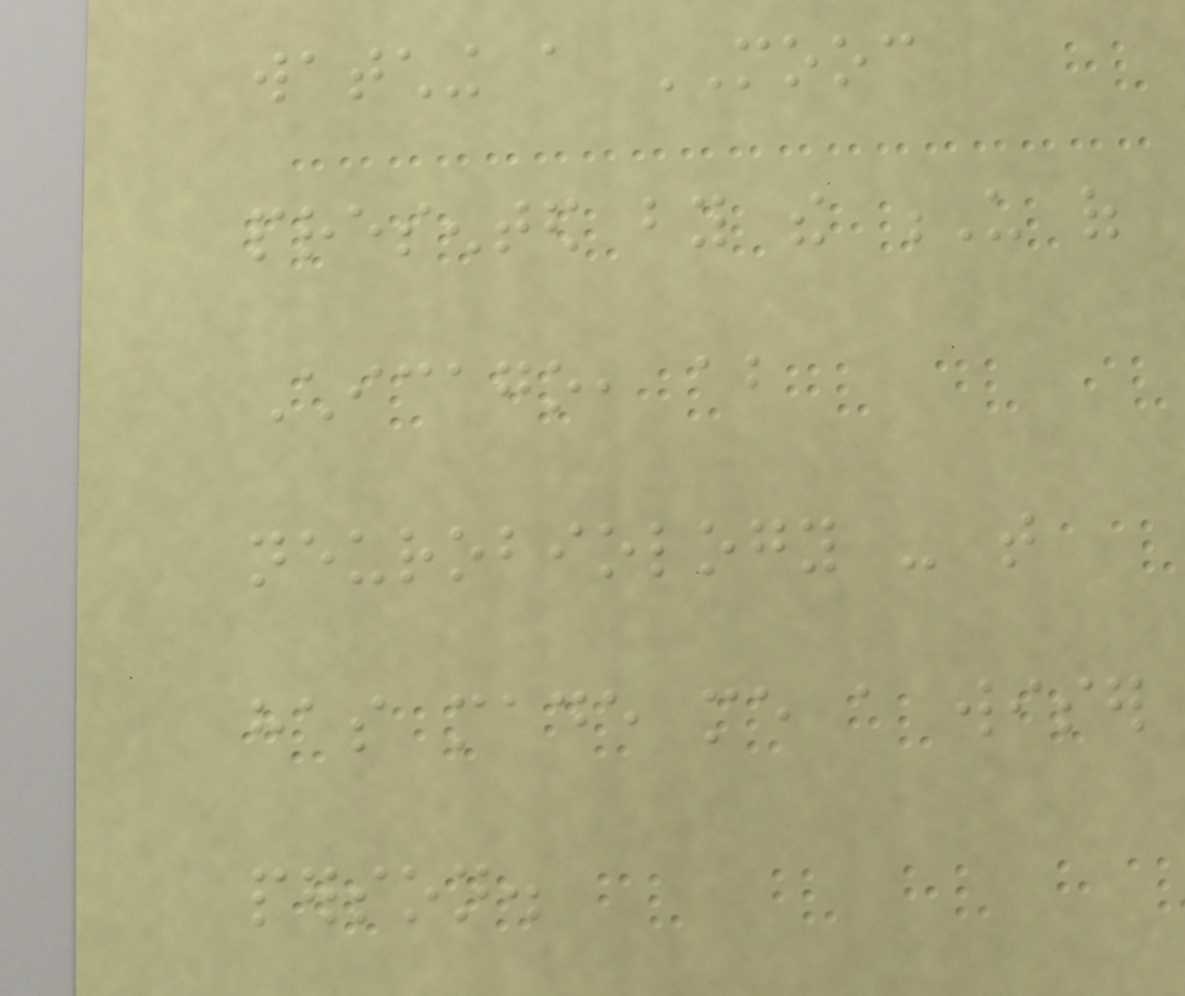watching a MOOC
presented by the U of
Chicago, about
neurobiology - that
has made me a wiser
person.
